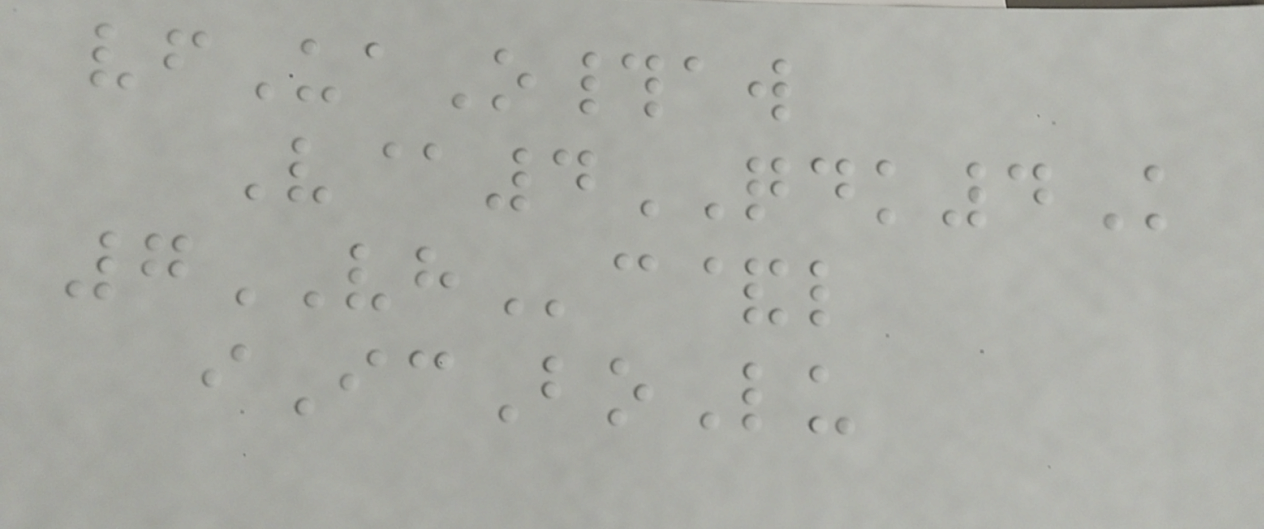vfUaO#aw
V@4QDK4K
7VHc&l
iIcBoLu
